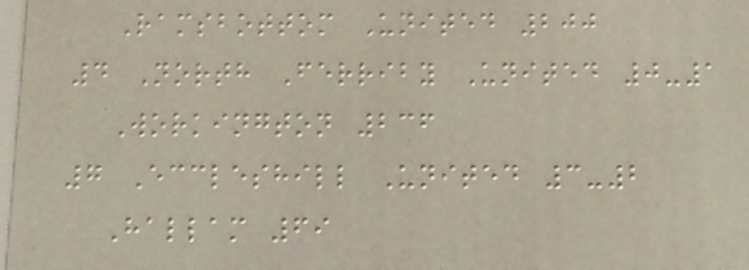Ramsbottom United 200
4 North Ferriby United 0-1
Workington 236
7 Eccleshill United 3-2
Hallam 69
